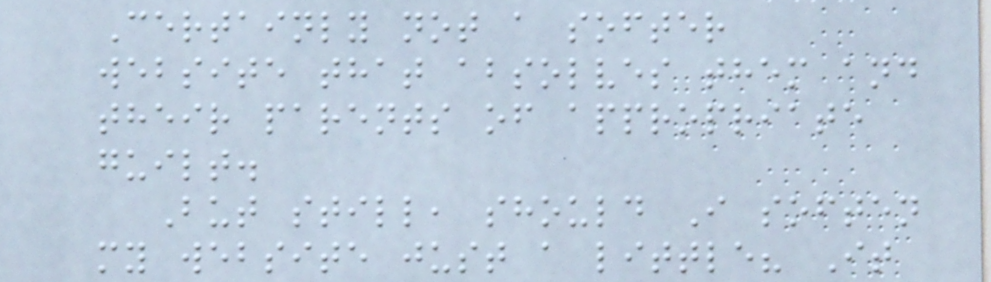Certainly not a softer
website that absolves them and
their parents of appropriate
guilt.
But still, should I soften
my website just a little? It
